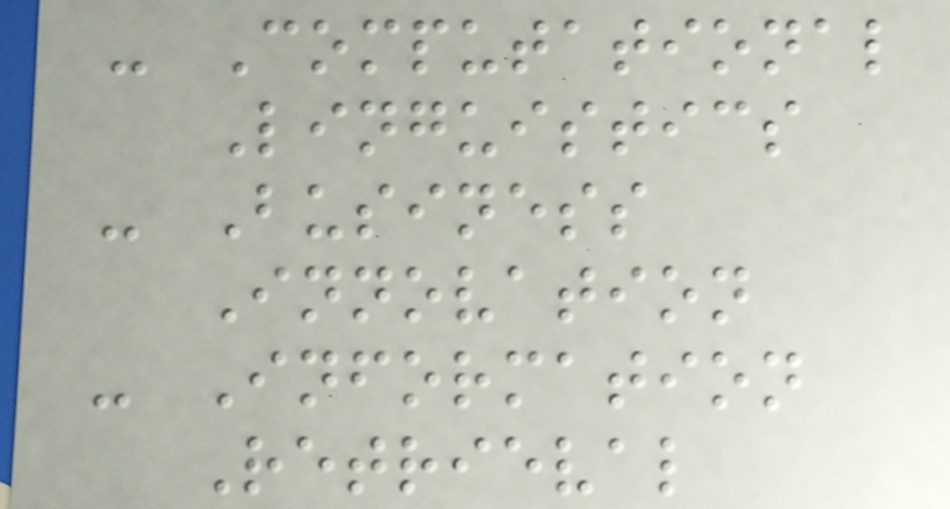- Computational
Linguistics
- Business
Innovation
- Information
Retrieval
